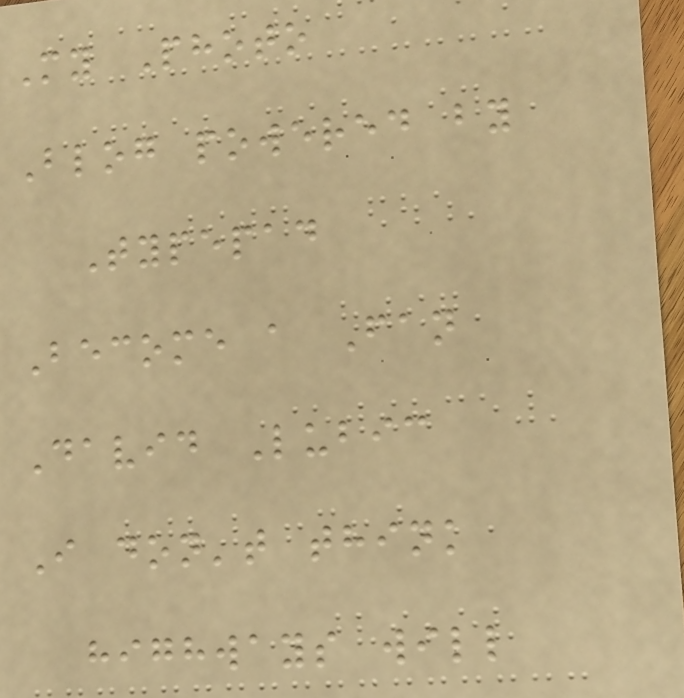My Photo
Blog powered by
Typepad
Become a Fan
David Lubic
I don't think
highways will
